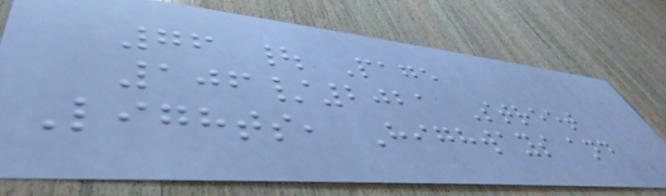76 | Page
106/2021 Street
Lights, Highways and
